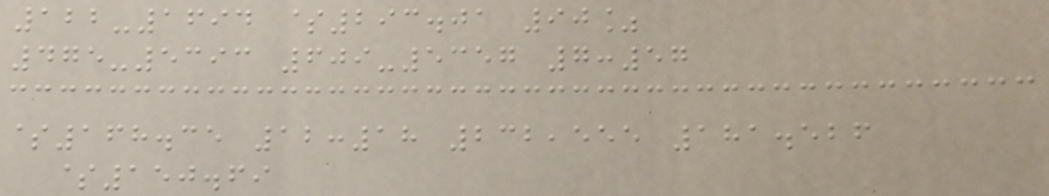122-1694 $293.01 90%
475-5393 609-5357 7:57
$168.35 12:18 232,555 181.526
$150.69
